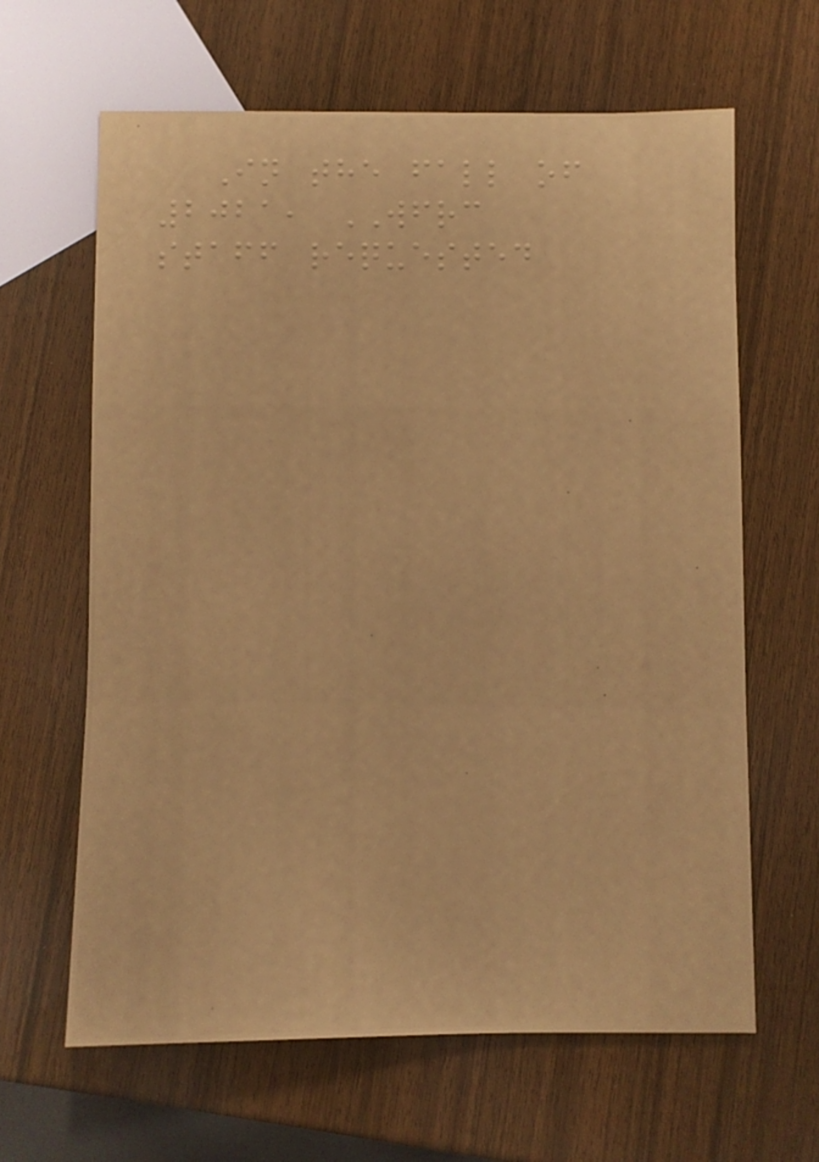In the fall of
2021, WFRC
staff requested
